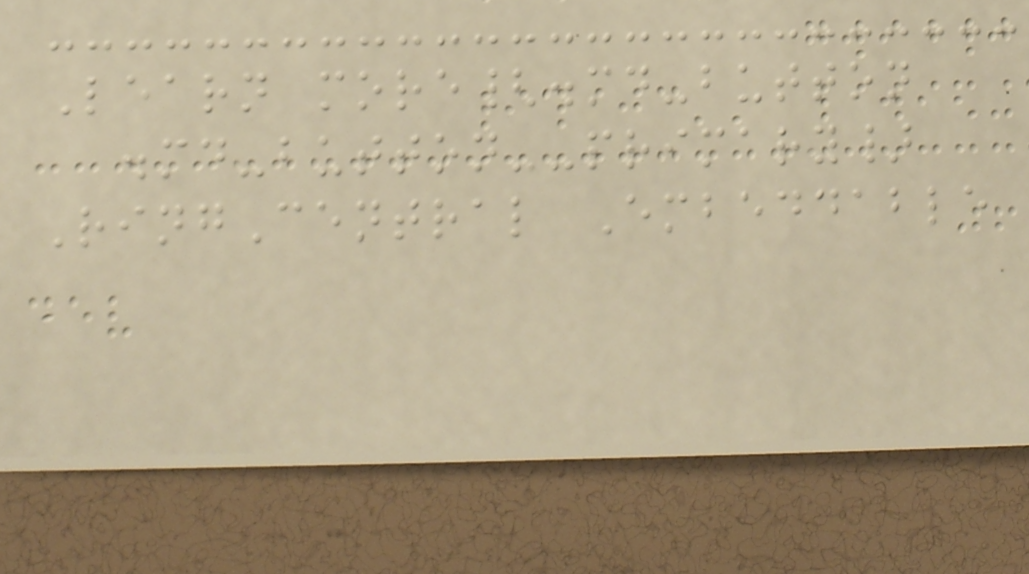Learn more{.md-button
.md-button--primary}
RingCentral Embeddable
